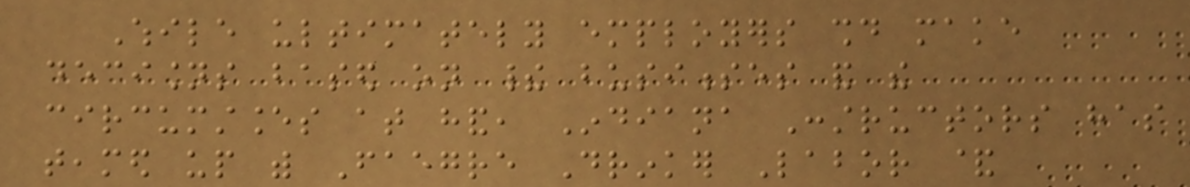While ultimately employers should make
decisions based on their businesses and the
circumstances at hand, Indiana Constructors has
teamed up with Faegre Drinker Labor &
